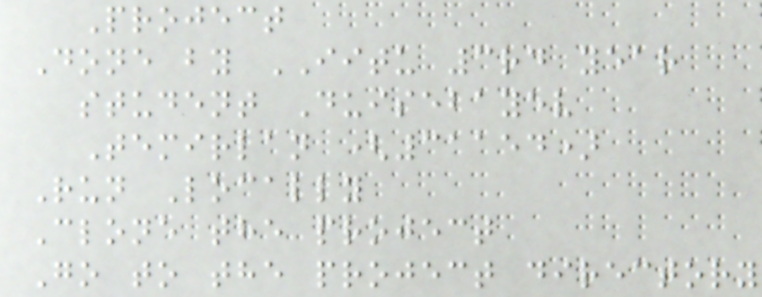Project
Done by IITU 3rd year
student Duisebayev
Temirlan (31154)
Run Locally
Clone the project
Go to the project directory
